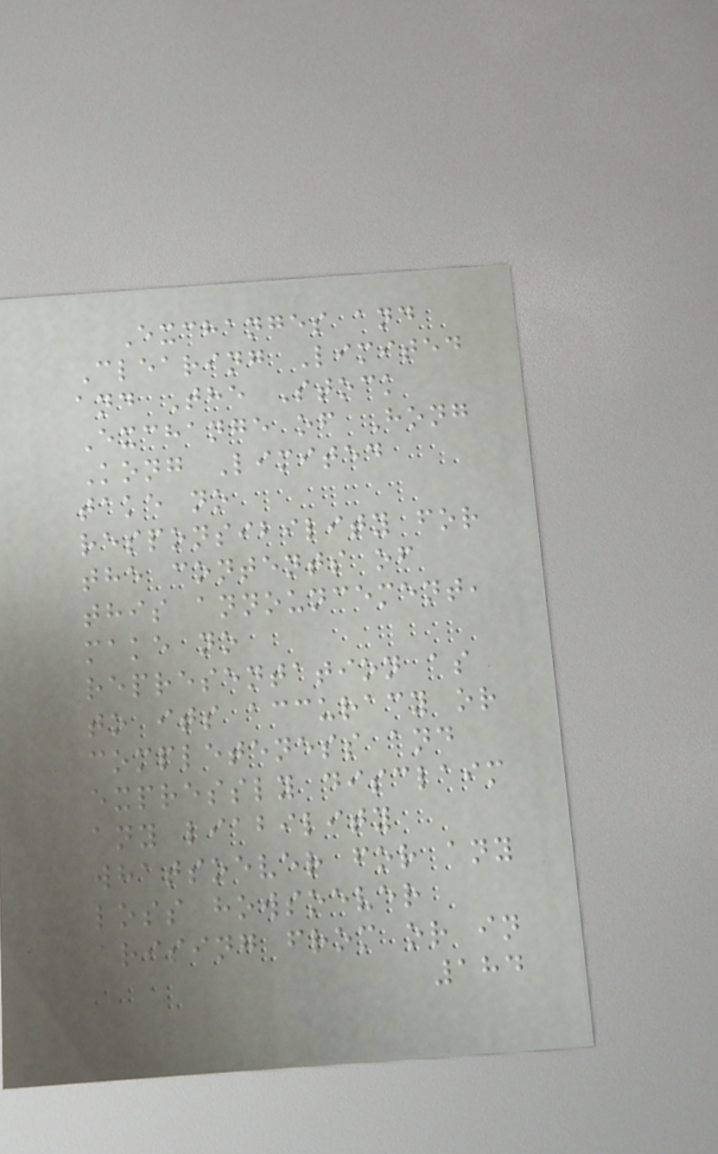Exchanges and
Clearing Limited
and The Stock
Exchange of Hong
Kong Limited
take no
responsibility for
the contents of
this announcement,
make no
representation as
to its accuracy or
completeness and
expressly disclaim
any liability
whatsoever for any
loss howsoever
arising from or in
184
